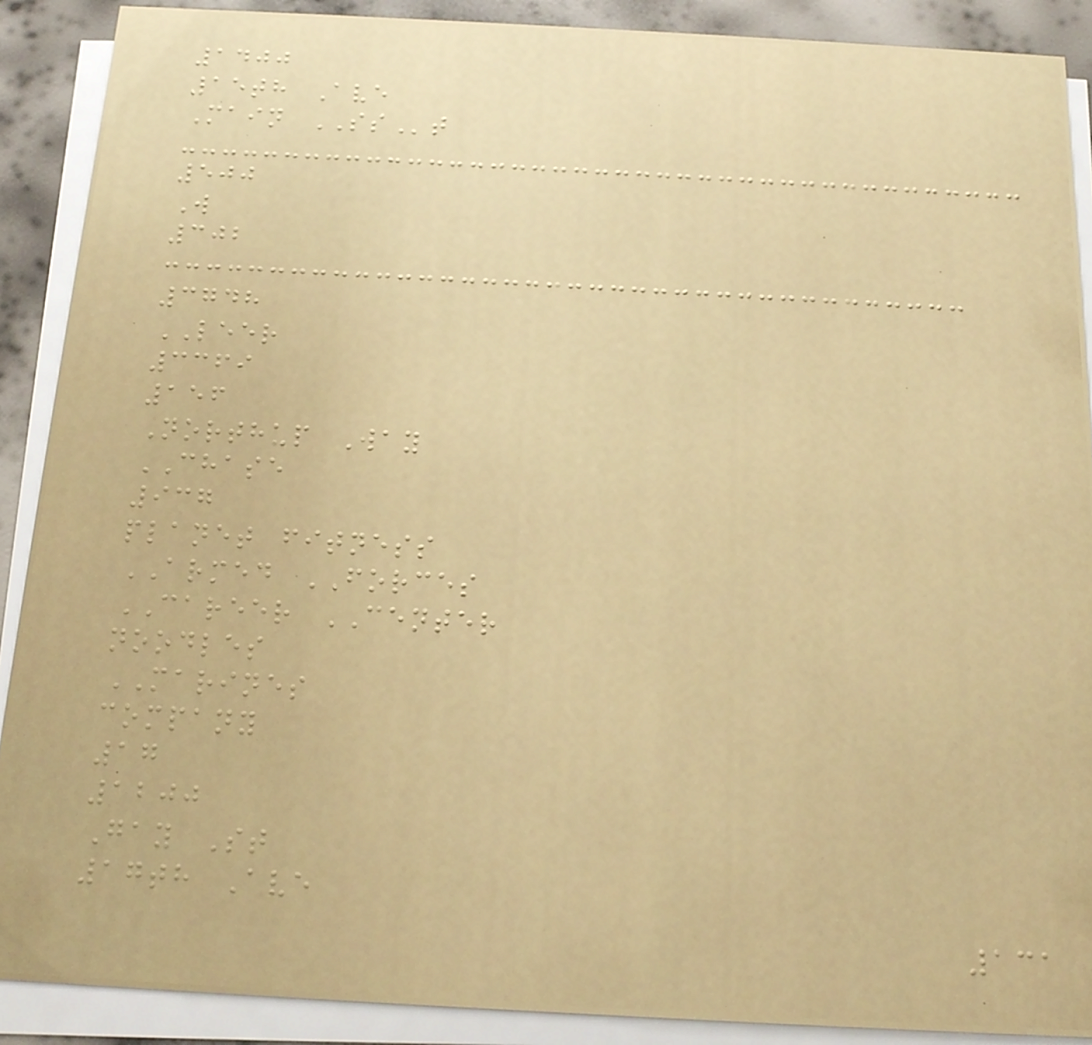1400
15th Ave
Main SSt
500
W
302
3748
LEER
3369
156
Northup Way
CHASE
937
planet fitness
ARMED FORCES
CAREER CENTER
noodles
MARINES
company
17
1200
Gay St
17th Ave
131
